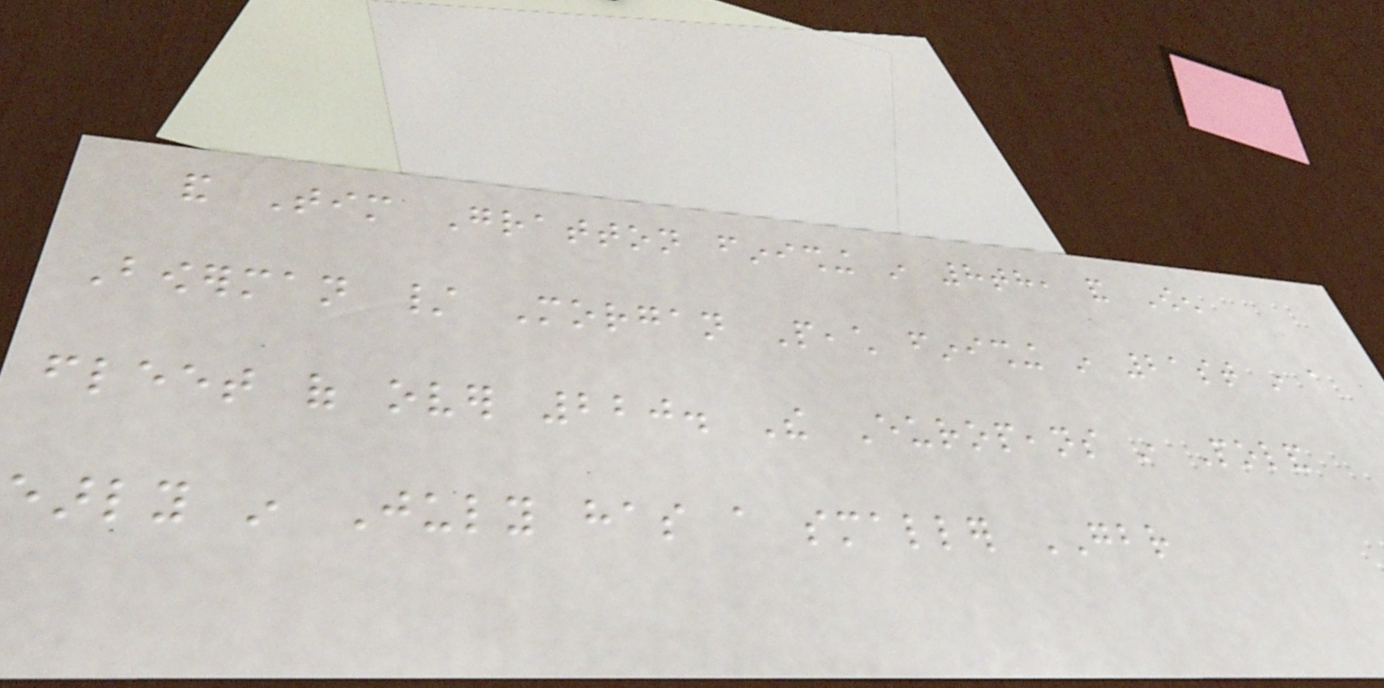and Tim Gratton finishing in 8th, and Owen
Bowerman / Morgan Peach finishing in 21st in a
fleet of over 220. The Europeans in Poland
early in July has a smaller GBR
